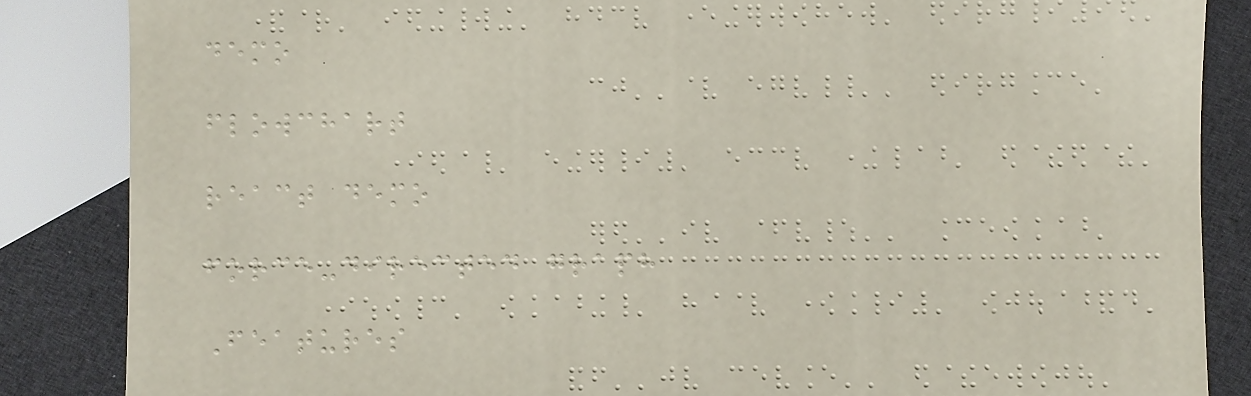demo
flowchart
react demo
force-directed graph
Features
